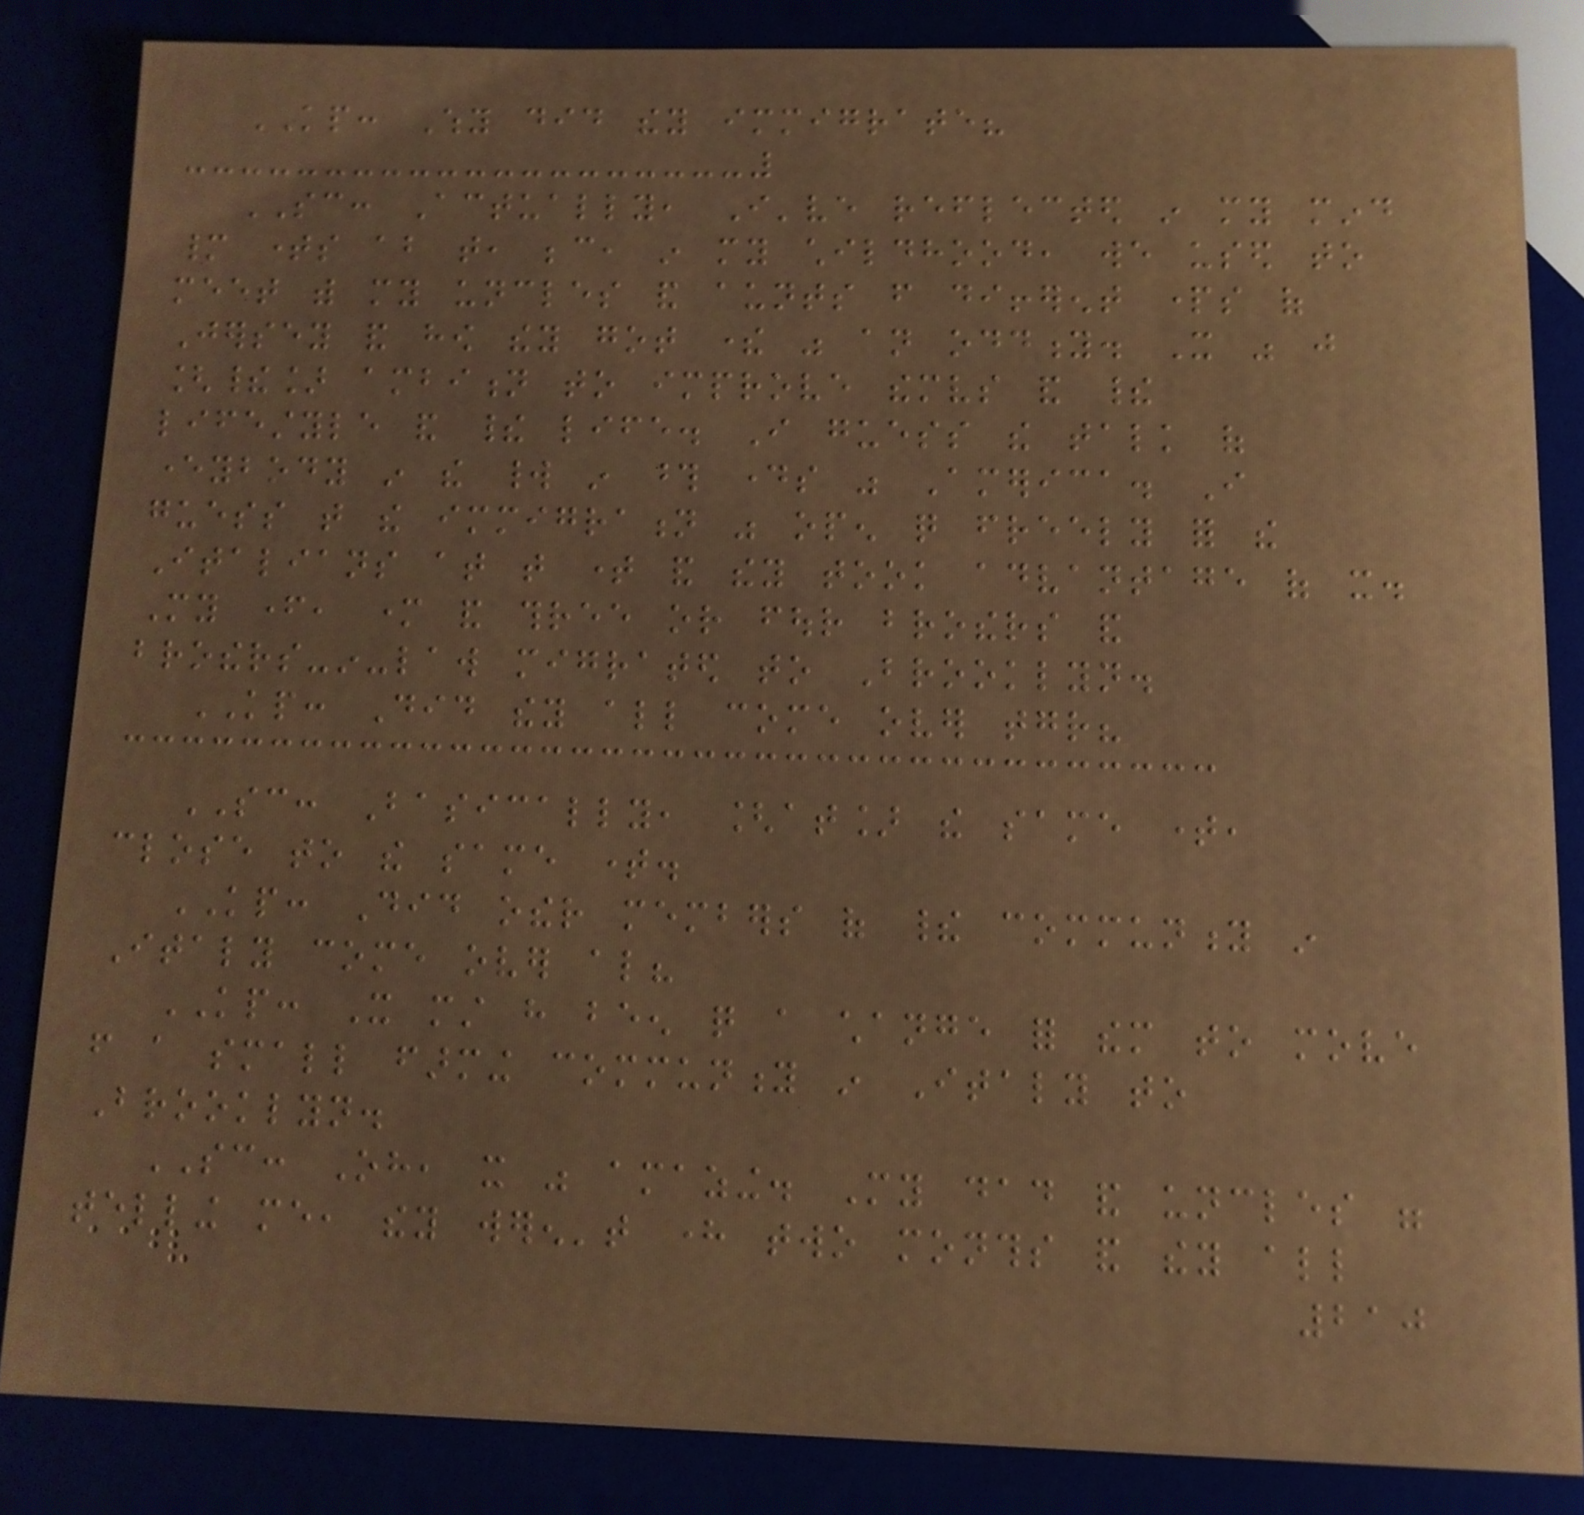KP: Why did they immigrate?
SC: Actually, I've reflected in my mind
many times about that, because, in my childhood, we used to
meet with my uncles and aunts from different parts of
Jersey and how they got there was an oddity. It was just
[their] ambition to improve themselves and their
lifestyle and their life. I guess the talk of
everybody in the world in those days was America. I
guess that the immigration was open quite freely for the
Italians at that time and they took advantage of it.
My father, mother and three or four brothers and
brothers-in-law migrated to Brooklyn.
KP: Did they all come over together?
SC: Basically, [at] the same time,
close to the same time.
KP: Did other members of their community in
Italy come over also?
KP: It must have been quite a change for them to move
from a small farming community in Italy to
Brooklyn.
SC: Oh, it was amazing. My dad and uncles were
telling me, they weren't here two months and they all
210
